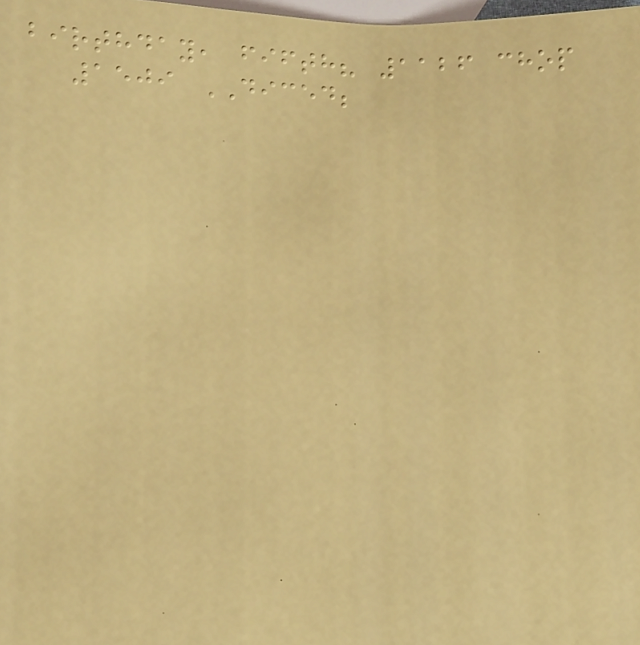birthday, fifth? 1126 chop
1509 DICED;
